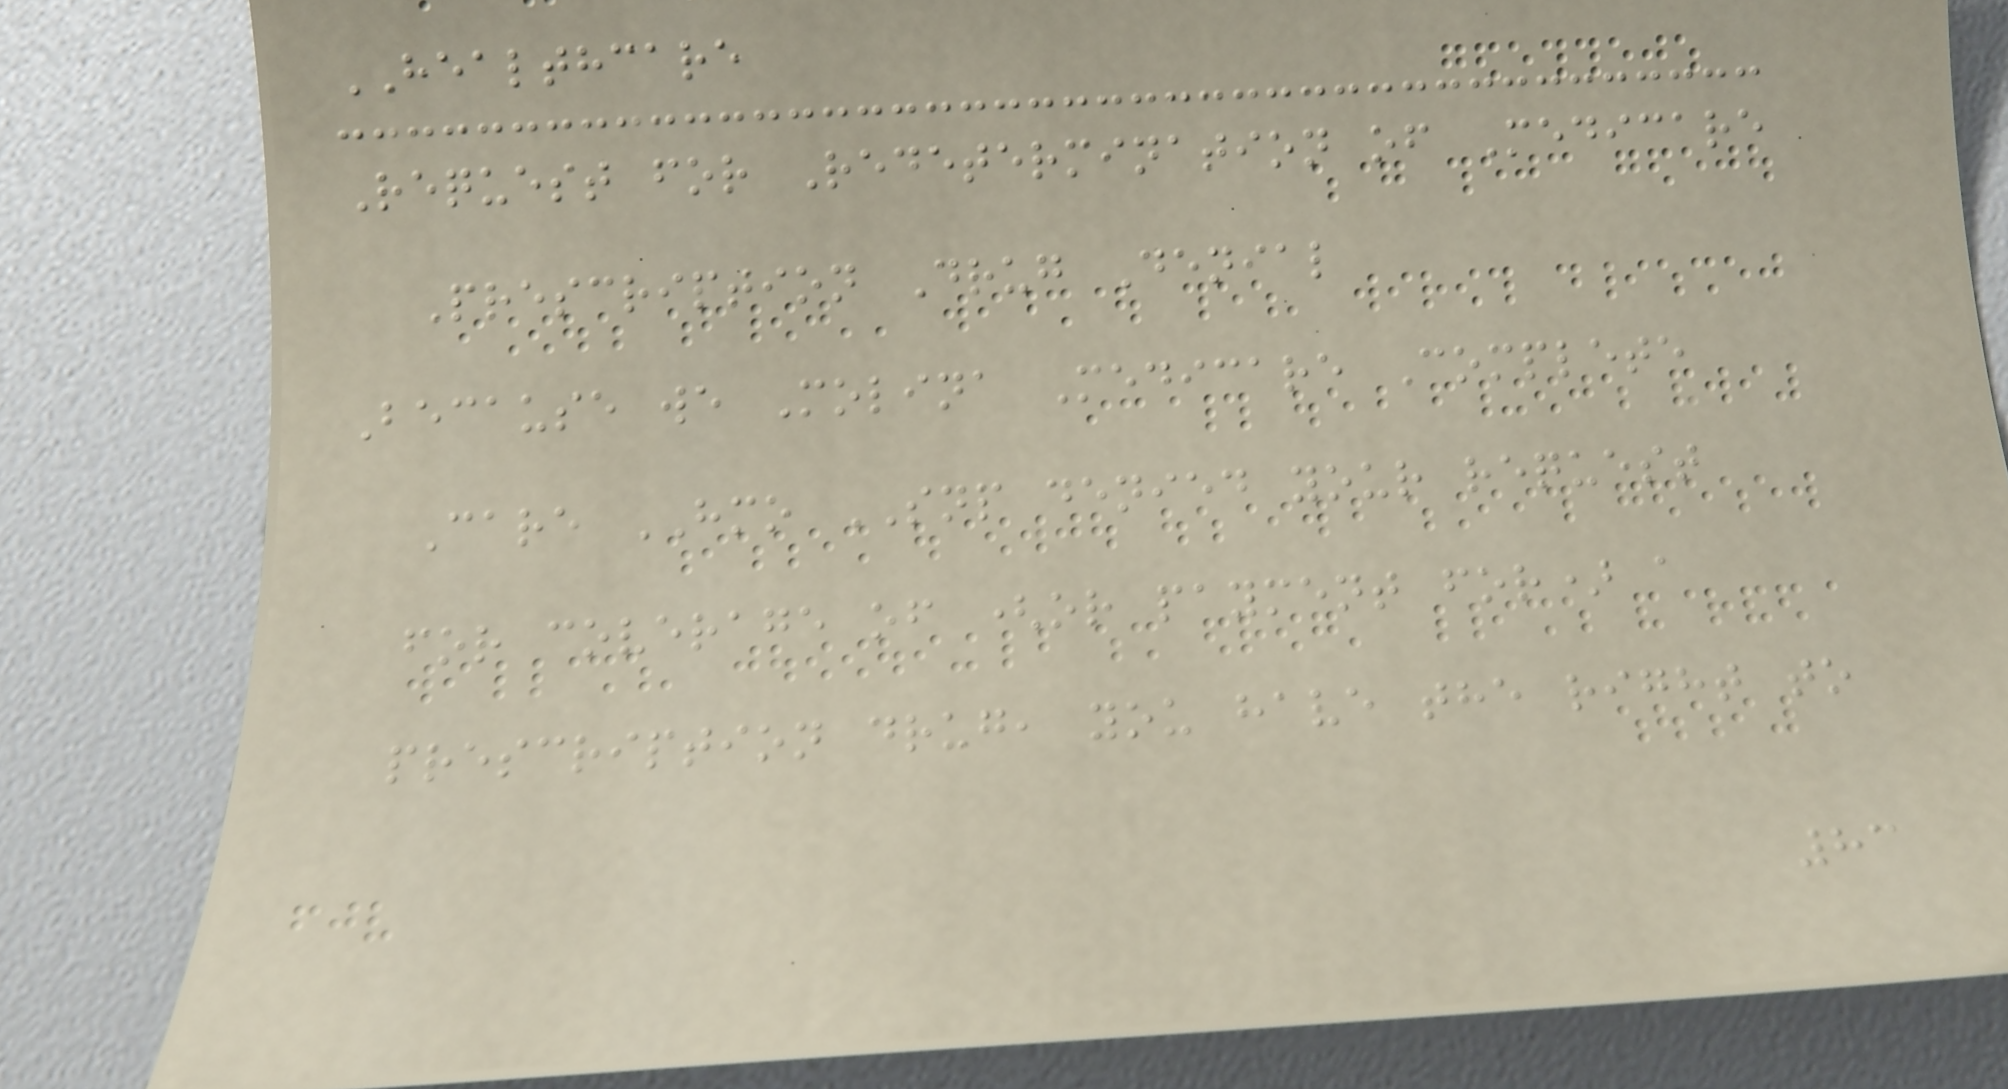HEALTHCARE
Request for Redetermination of Medicare
Prescription Drug Denial
Because we Molina Medicare Complete
Care HMO SNP denied your request
for coverage of (or payment for) a
prescription drug, you have the right to
83
